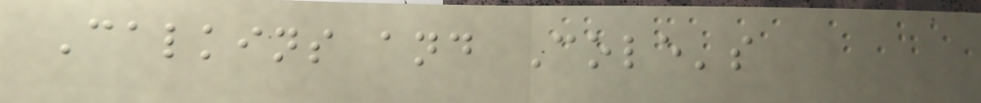Calkins and Cole's
